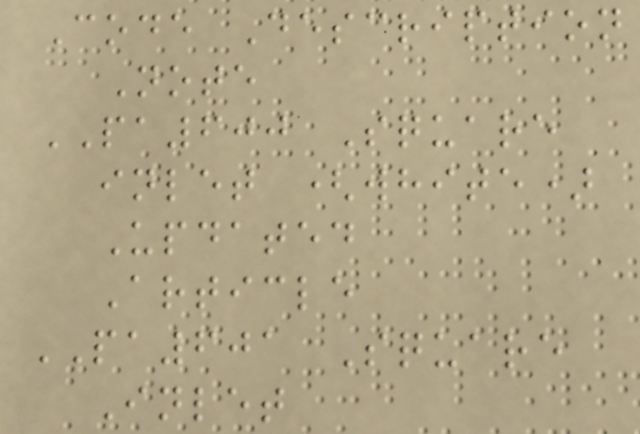Code Description
Note
PA600 Square
inlet (white)
Updated
Article
PA601 Square
Inlet
